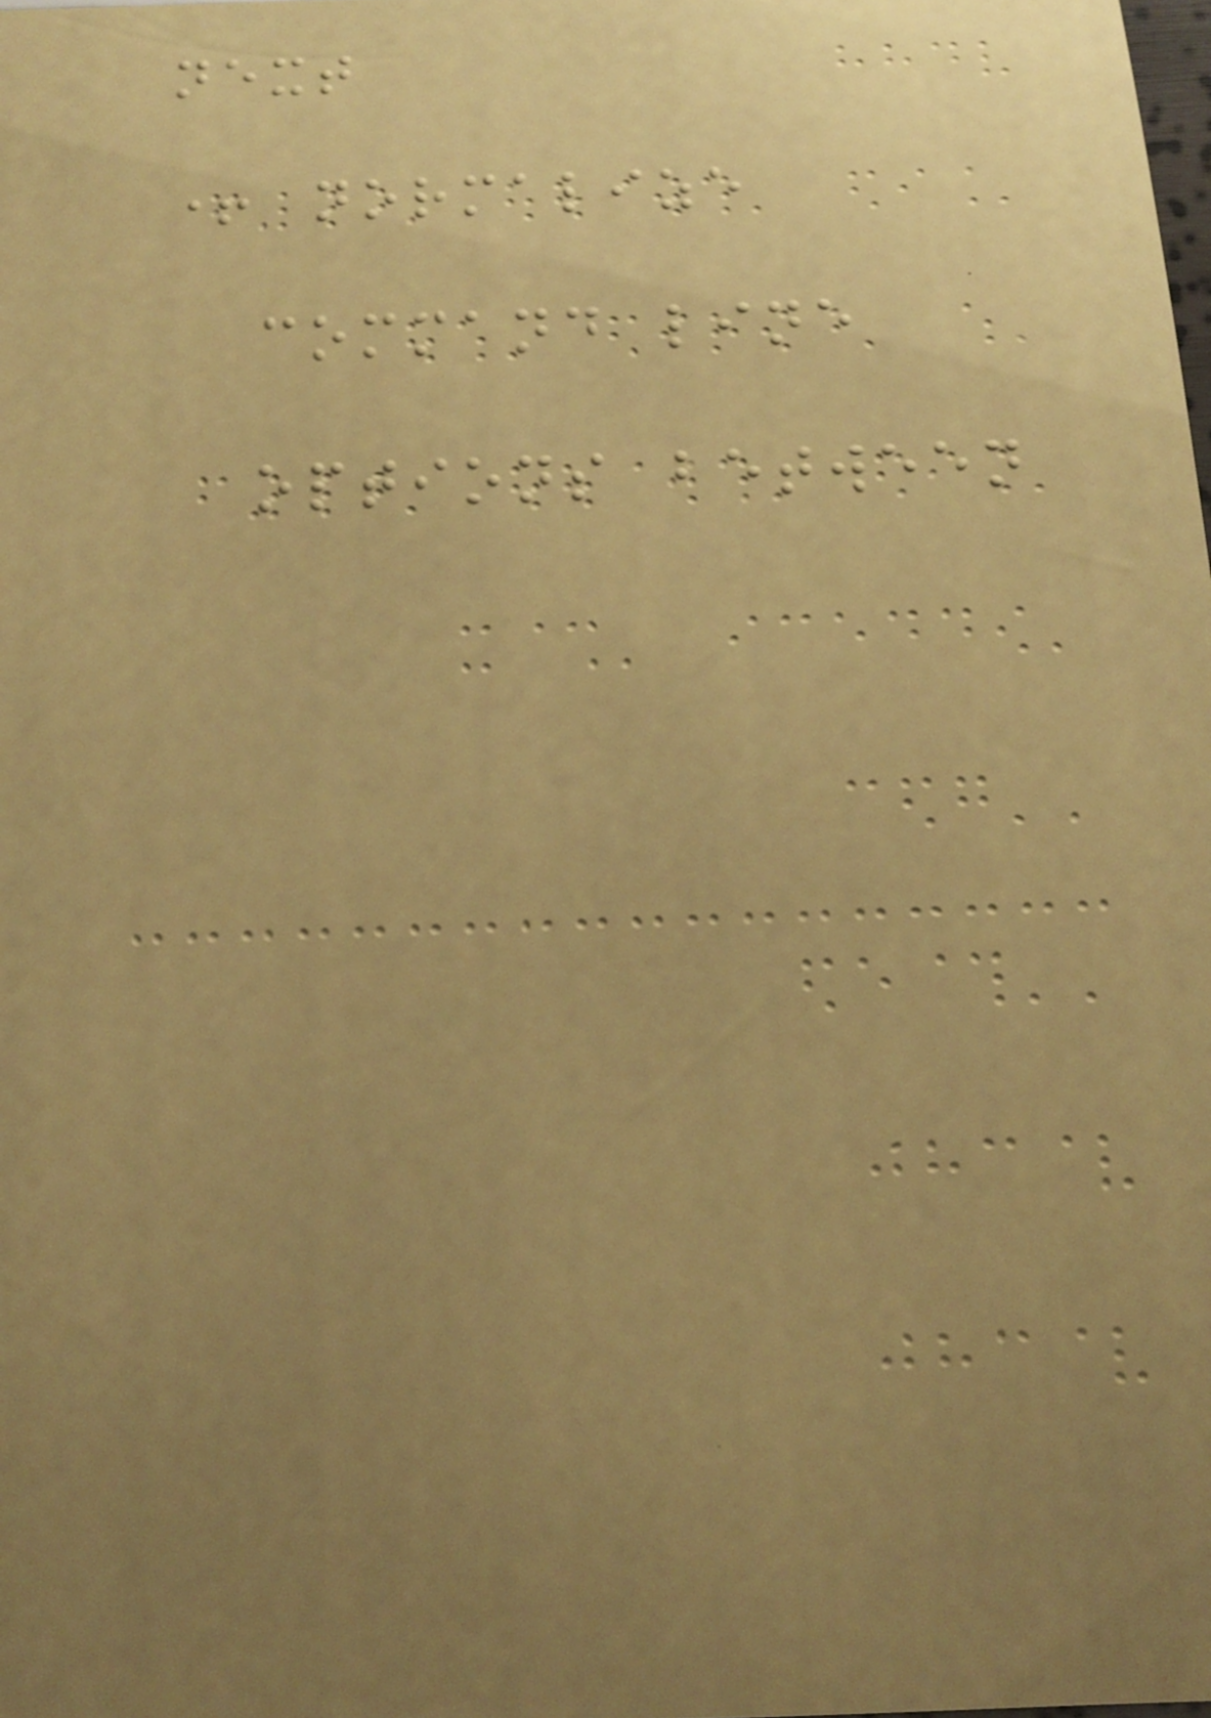next
+ normalize
command line
options between
